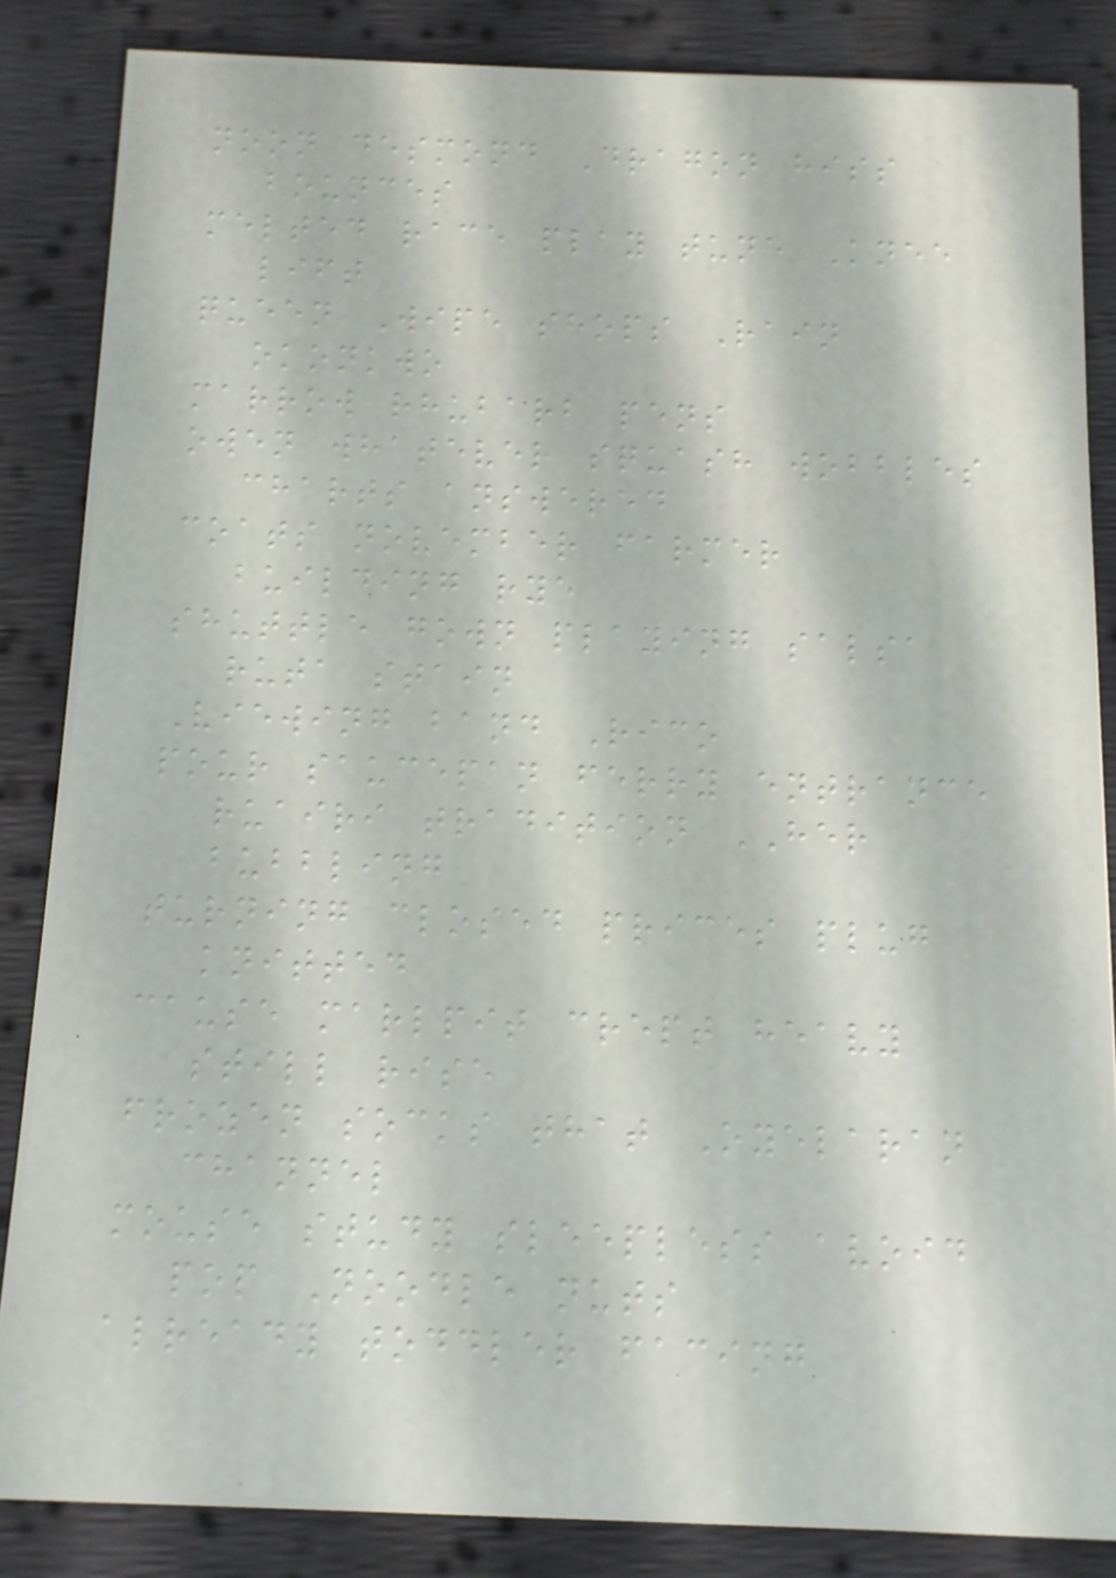noon desmond Dragon hiss
bounces
melted race play tune Knee
lift
queen Wipe shops Rain
okonkwo
marrow rhubarb pens
owen whatever squash wobbles
charts answered
coats november farmer
building rye
shuttle gown playing salsa
ruta stain
Viewing band Rico
pour saucepan ferry entrance
ruairi tradition HER
bubbling
turning closed prices plug
knitted
cause marlpit crept heavy
still rise
frozen socks that Oyelaran
channel
mouse study sleepless avoid
pop Noodle nuts
already toddler facing
